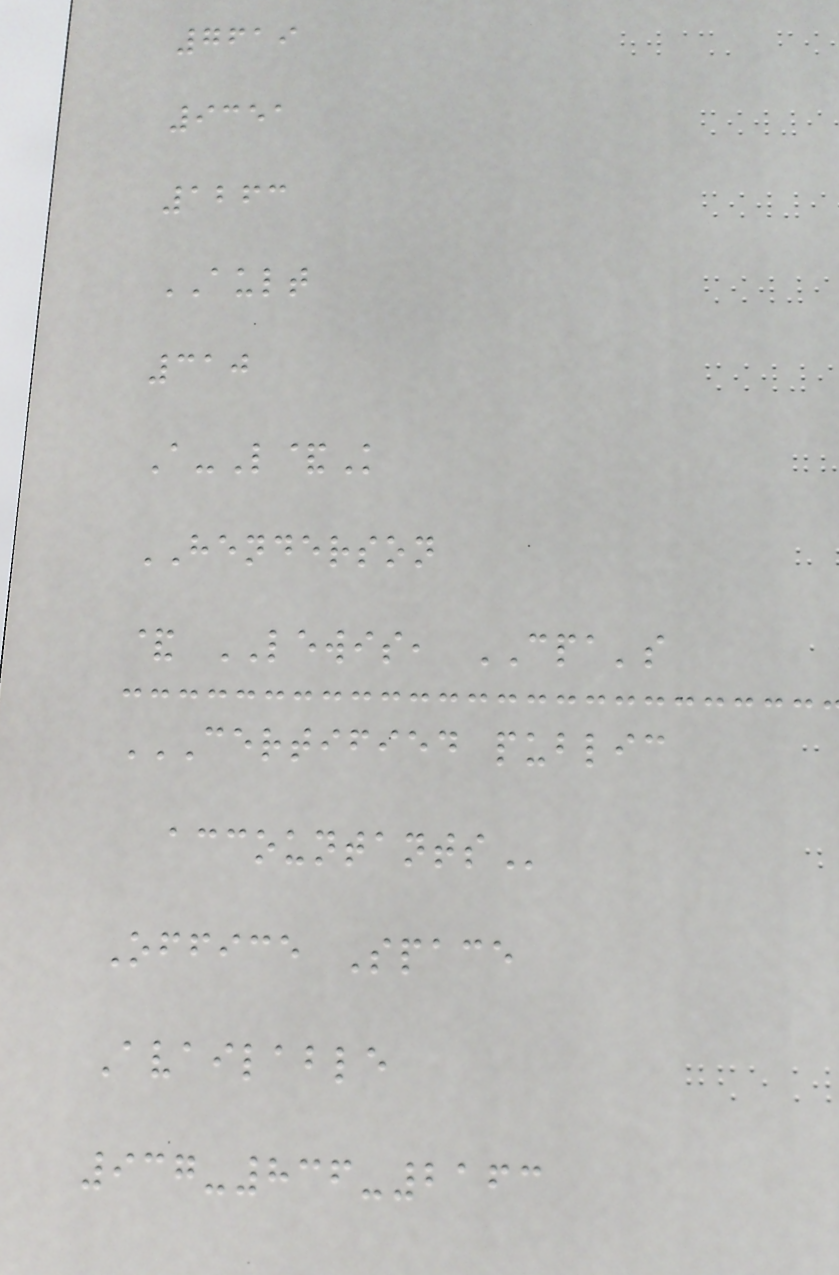7619
9351
1263
AULT
310
A-L&K
HENDERSON
& LEWIS, CPA's
CERTIFIED PUBLIC
ACCOUNTANTS
Office Space
Available
937-836-2163
